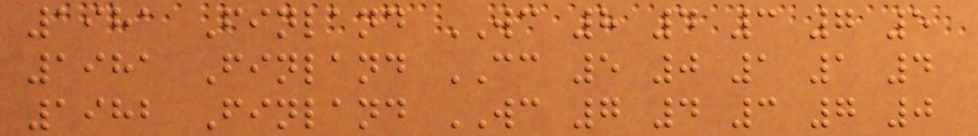1981 Finland WC 8 4 3 7 5
1981 Finland CC 5 0 1 1 4
1982 Finland WC 7 4 3 7 0
